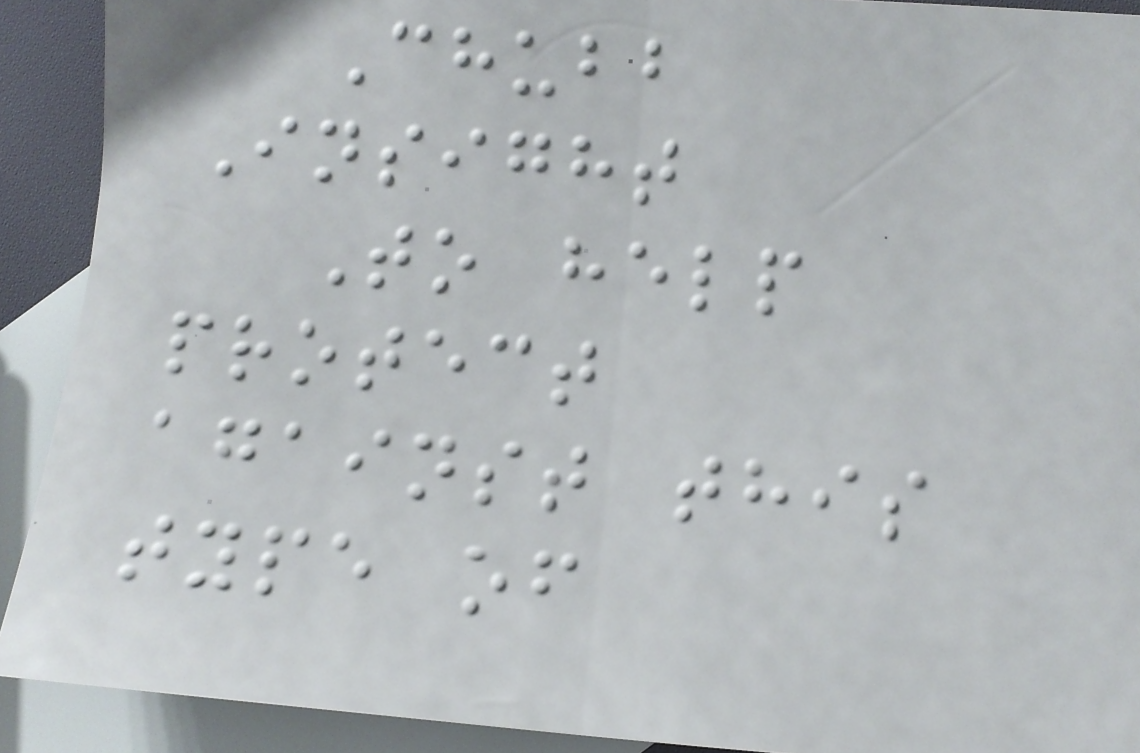Chubb
Insight
To help
protect
against this
type of
